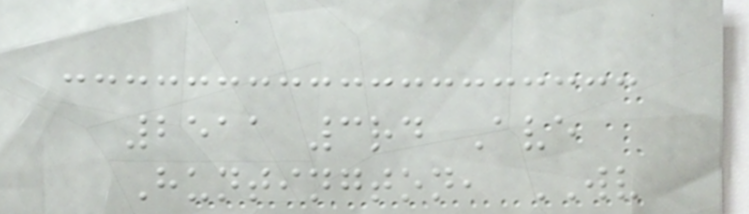2511 3rd Ave
Huntington, WV
